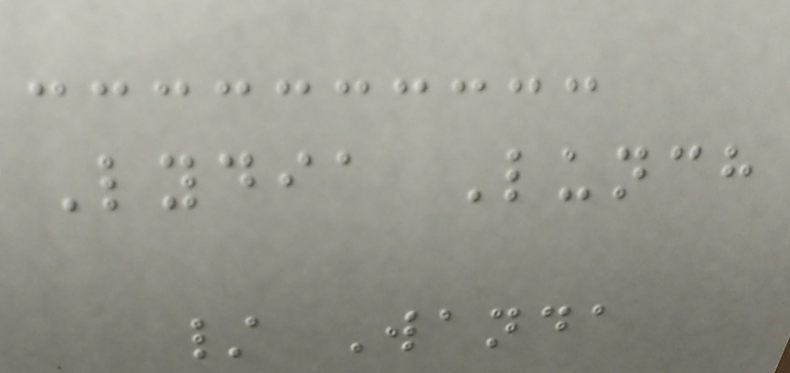Lydia Lunch
/ Wanda
